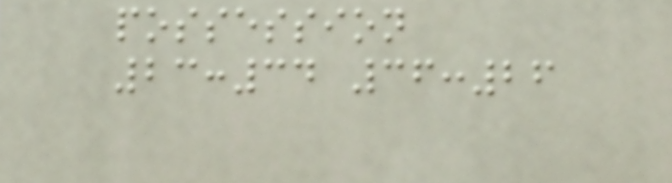possession
23:34 36:26
